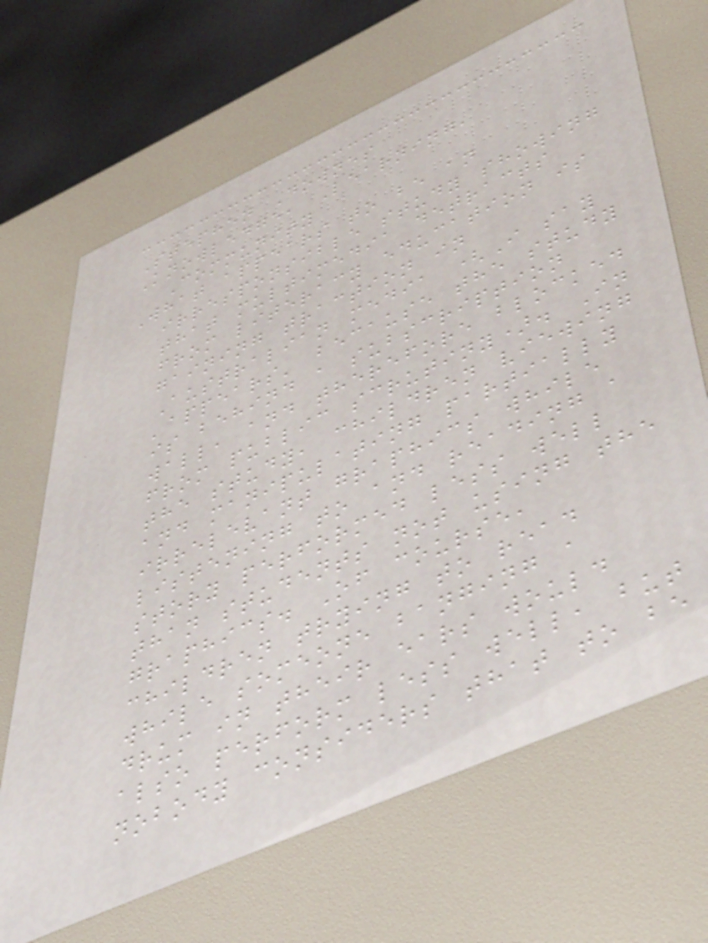Stephen Downes
Knowledge, Learning,
Community
What appears to be an
irresponsible study showing
that multimedia detracts
from literacy education is
gaining traction in
Australian media (I say
'appears' because the study
is behind a subscription
wall, and therefore blocked
from public scrutiny). In
the study, children viewing
and manipulating partially
irrelevant graphics while
listening to and reading a
story performed less well
than students not using the
graphics. Of course,
children trying to read
while someone banging a
drum in their ears would
also perform less well, but
nobody considers that to be
